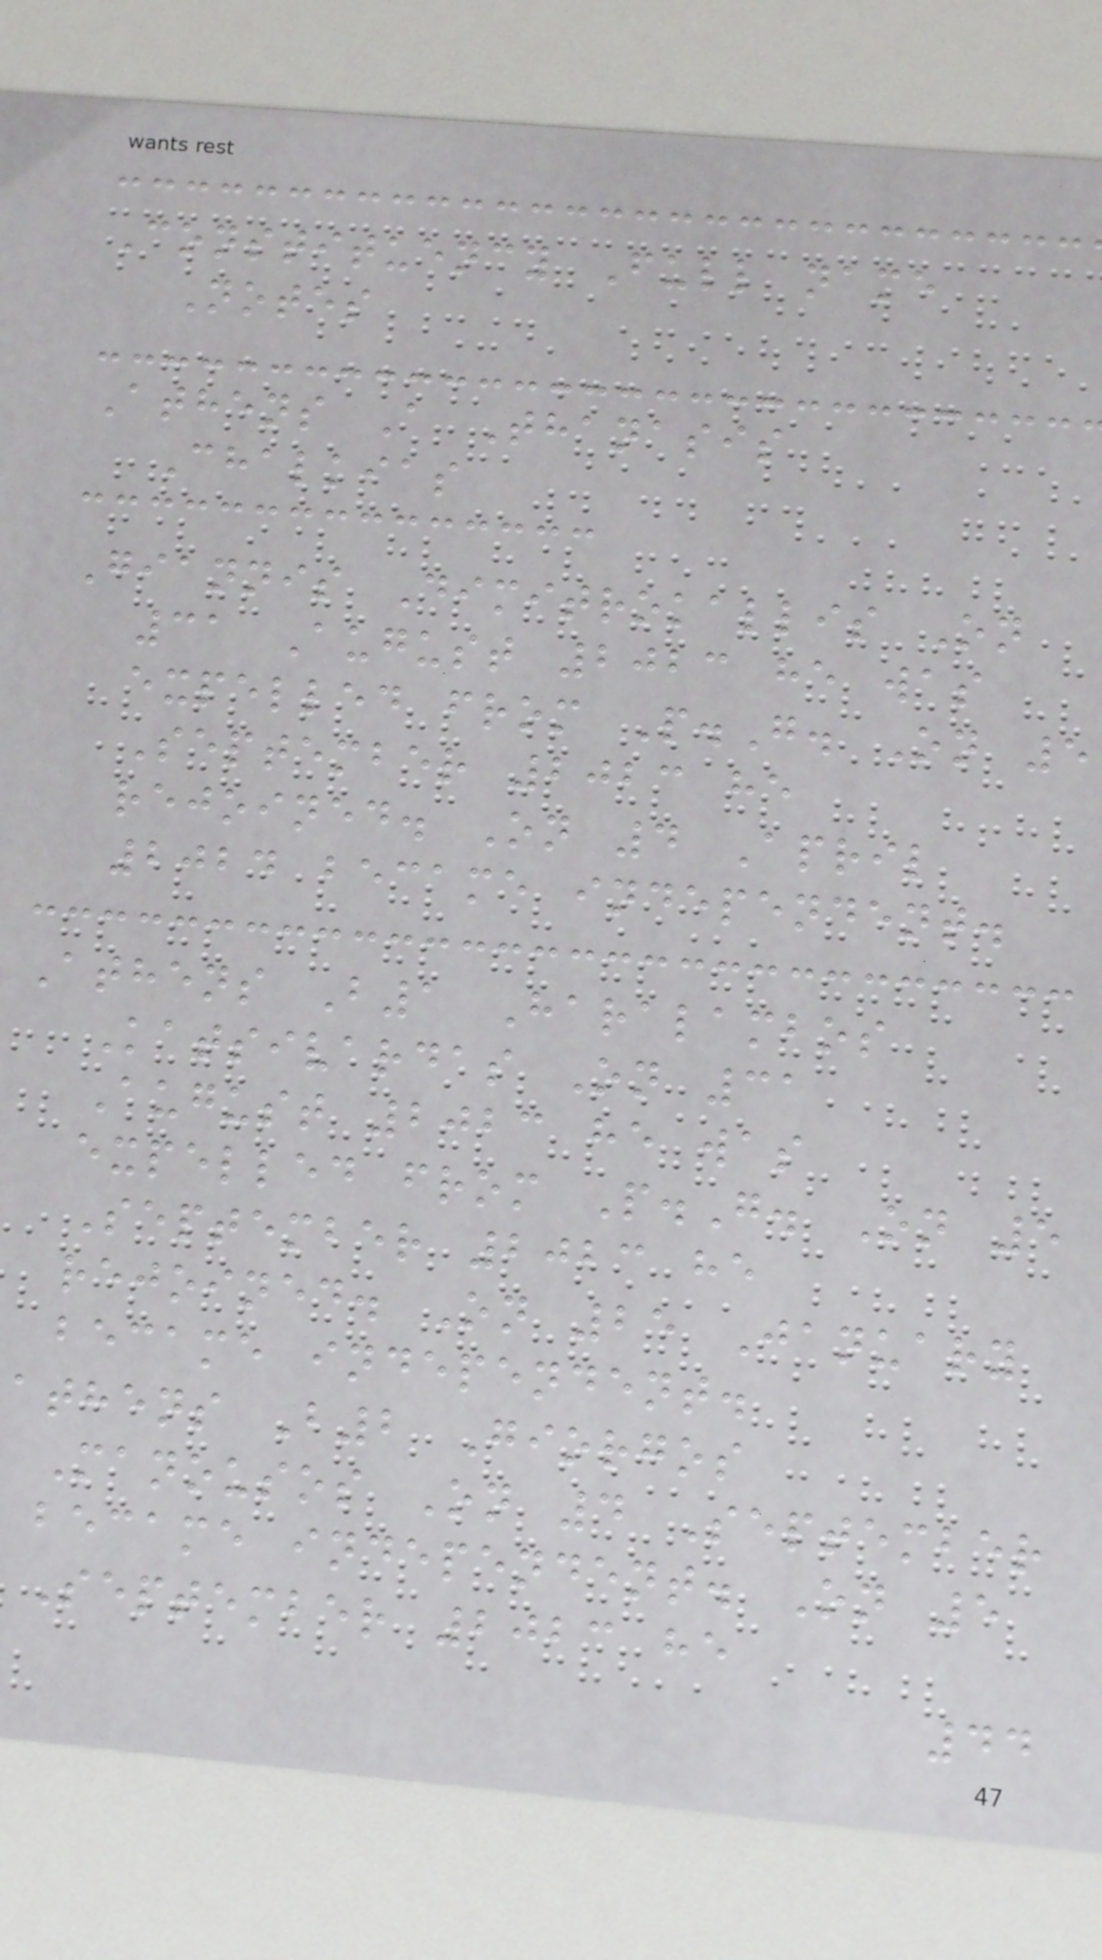Constituency Full name
Notes
Athens A Thanasis
Chalkias
Giannis Dimitrokallis On
31 August 2023 he was
expelled from P.G. On 5
September 2023 he
rejoined. On 4 April
2024 became independent.
Athens B1 Haralambos
Katsivardas On 31
August 2023 he was
expelled from P.G. On 5
September 2023 he
rejoined. On 25 January
became independent.
athens B2 Giorgos
Manousos On 4 September
became independent. On 5
September 2023 he
44
